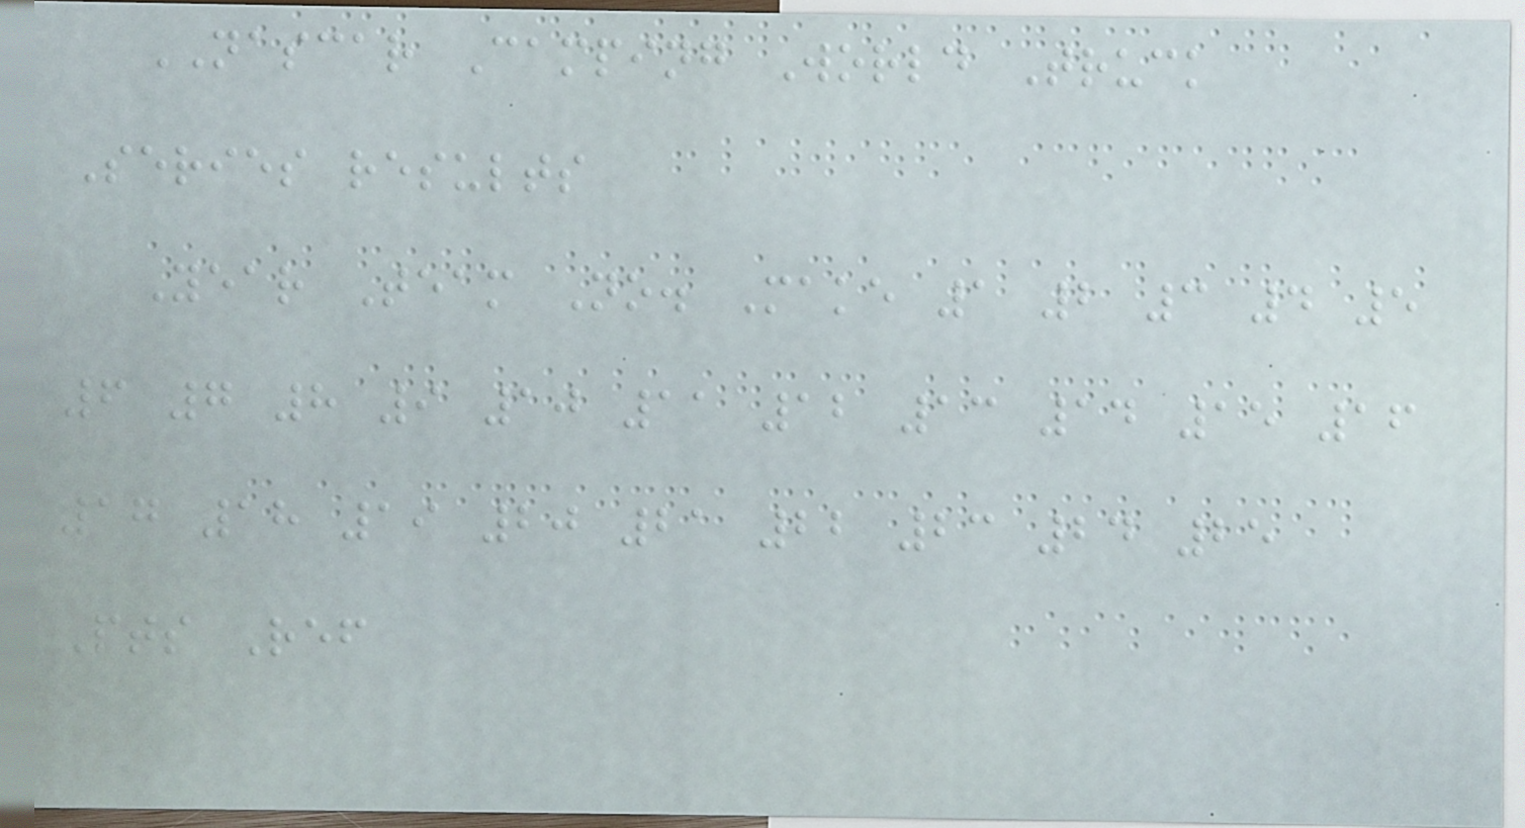NASCAR Camping World Truck
Series results
Year Team No. Make 1 2 3 4 5
6 7 8 9 10 11 12 13 14 15 16
17 18 19 20 21 22 23 24 25
Pts Ref
